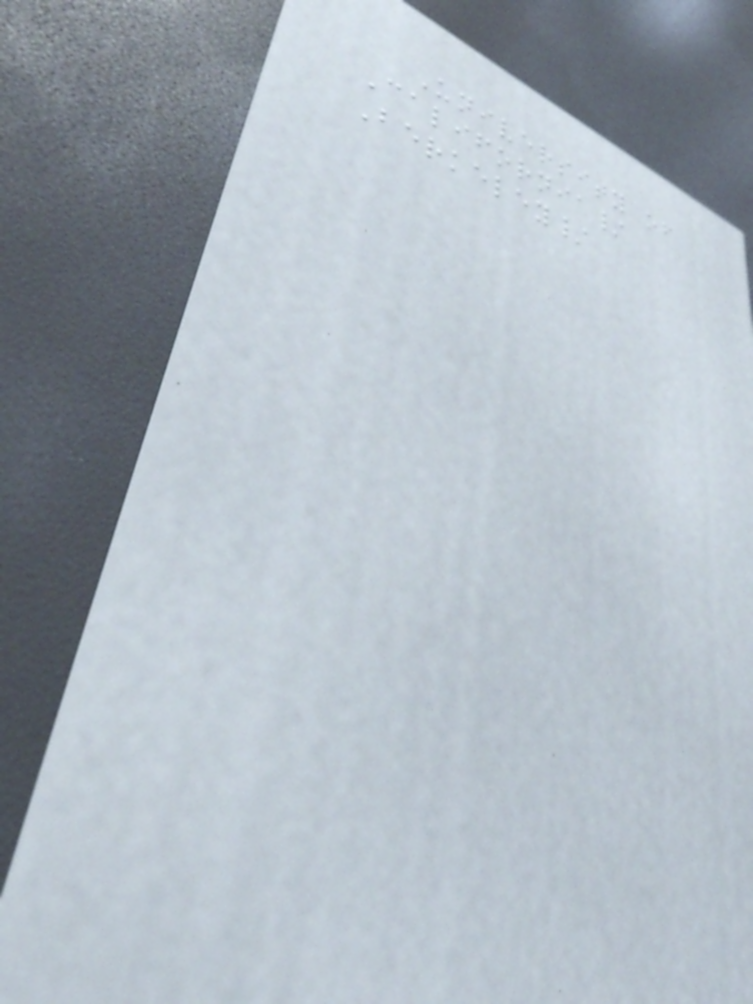University of
California/
Berkeley/
